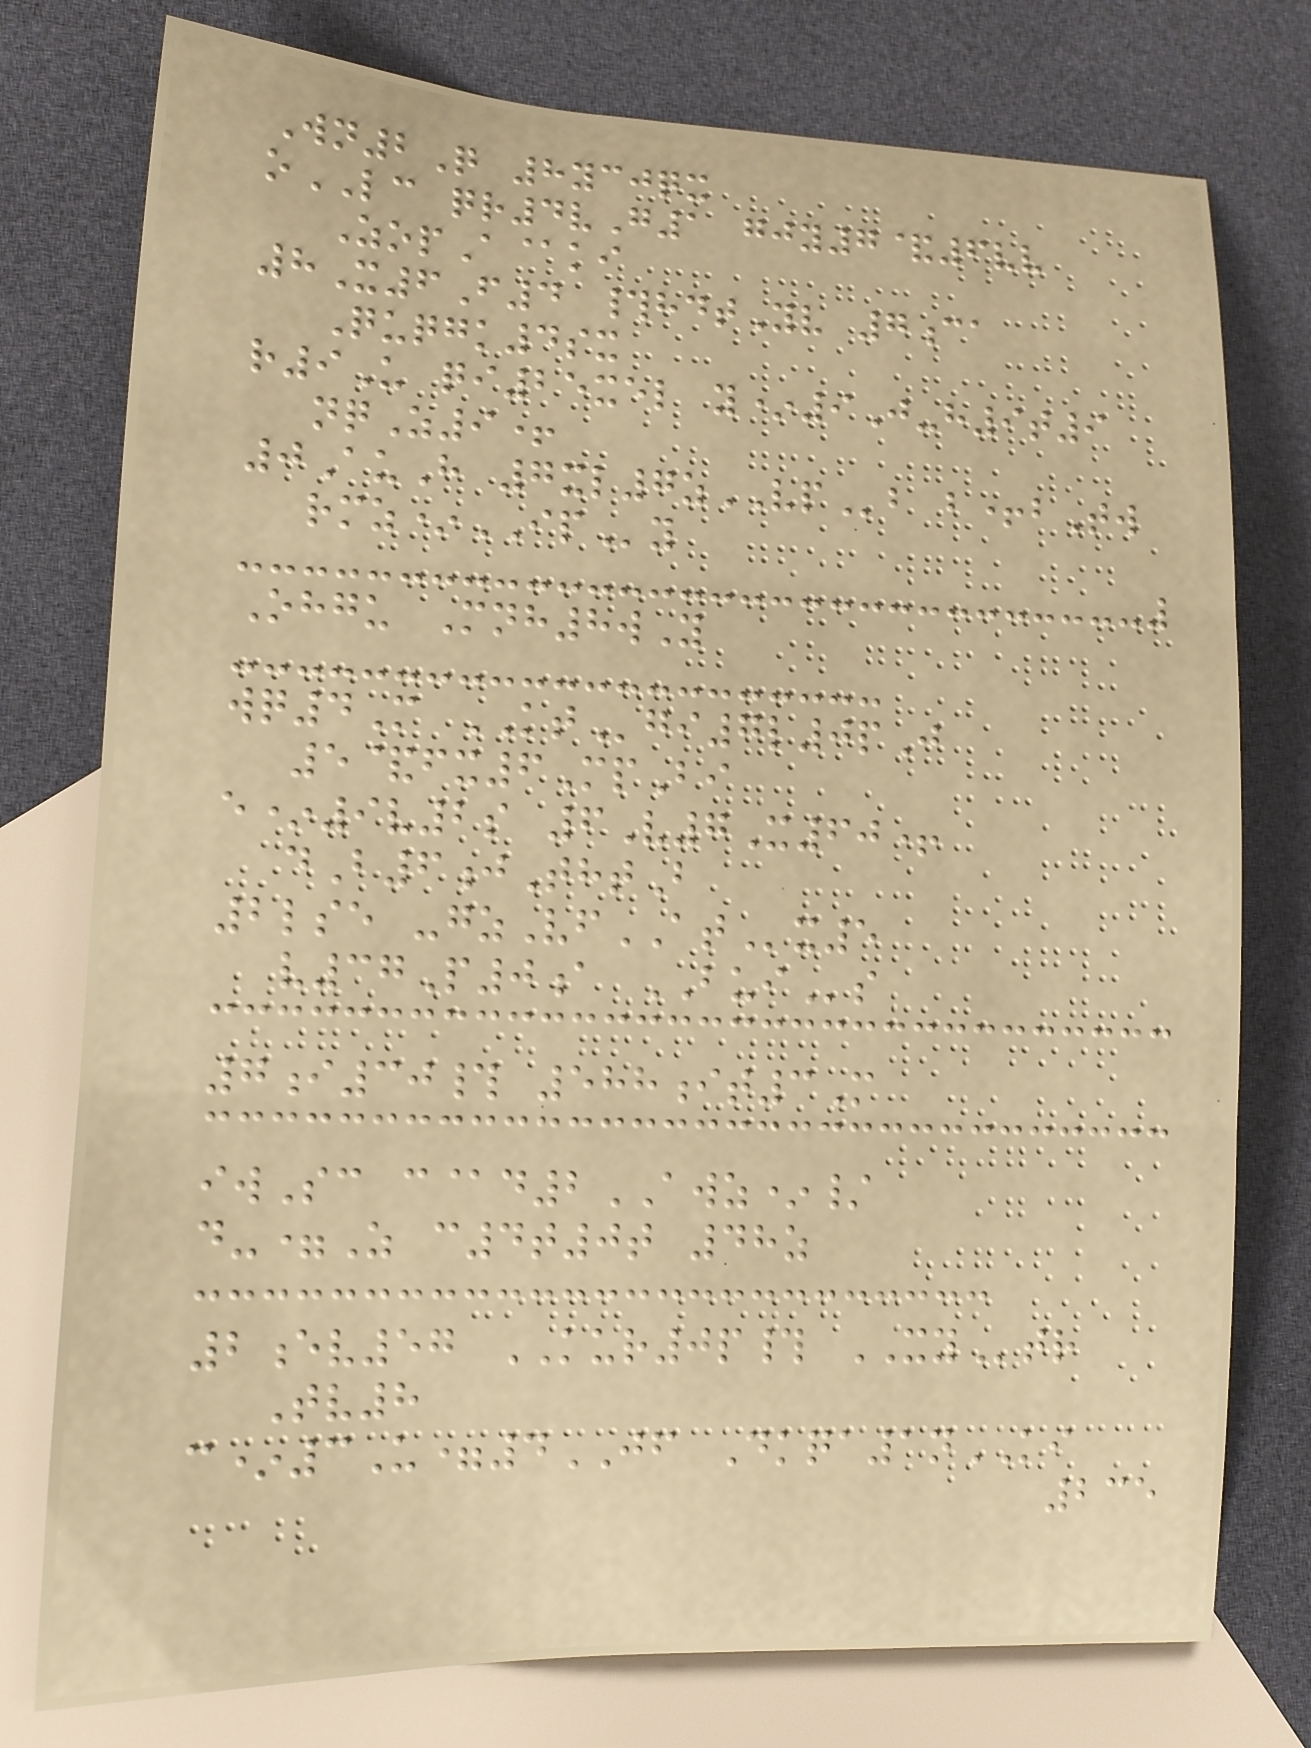Wn2Q 8ycjqx
oLC qr4vG1 gjy7&6vv
ZopA@ki
8X6F4 #hdtYv 7ca
Quqgk4sx
r9U qi25xel y*9J-h9t9
nqZ9+
0AuH 7xl7zVPb b+bTw
rmz*IPy
Ohgu Mnh8wY
wq4M KTgi7l0pJ
5&fx6MpBi
e*9v2s 6V7X60+
dB6jThtB
2lse -gzVfATx5
v37P0a BUIs
7i30# 588it3M
iwSc c@d2AWZ*/
d-=Z c4t0t 48z
2ev57 KUR0p# XYtr
Tv8
c*3U=4JF Dkqa1nKI
235
